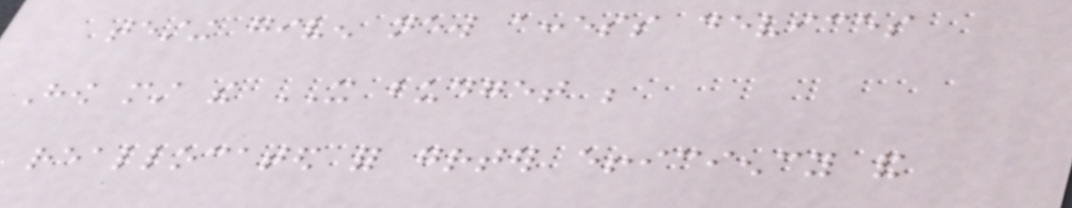testing given new access devices
How must the IT budget be
reallocated for greater efficiency and
